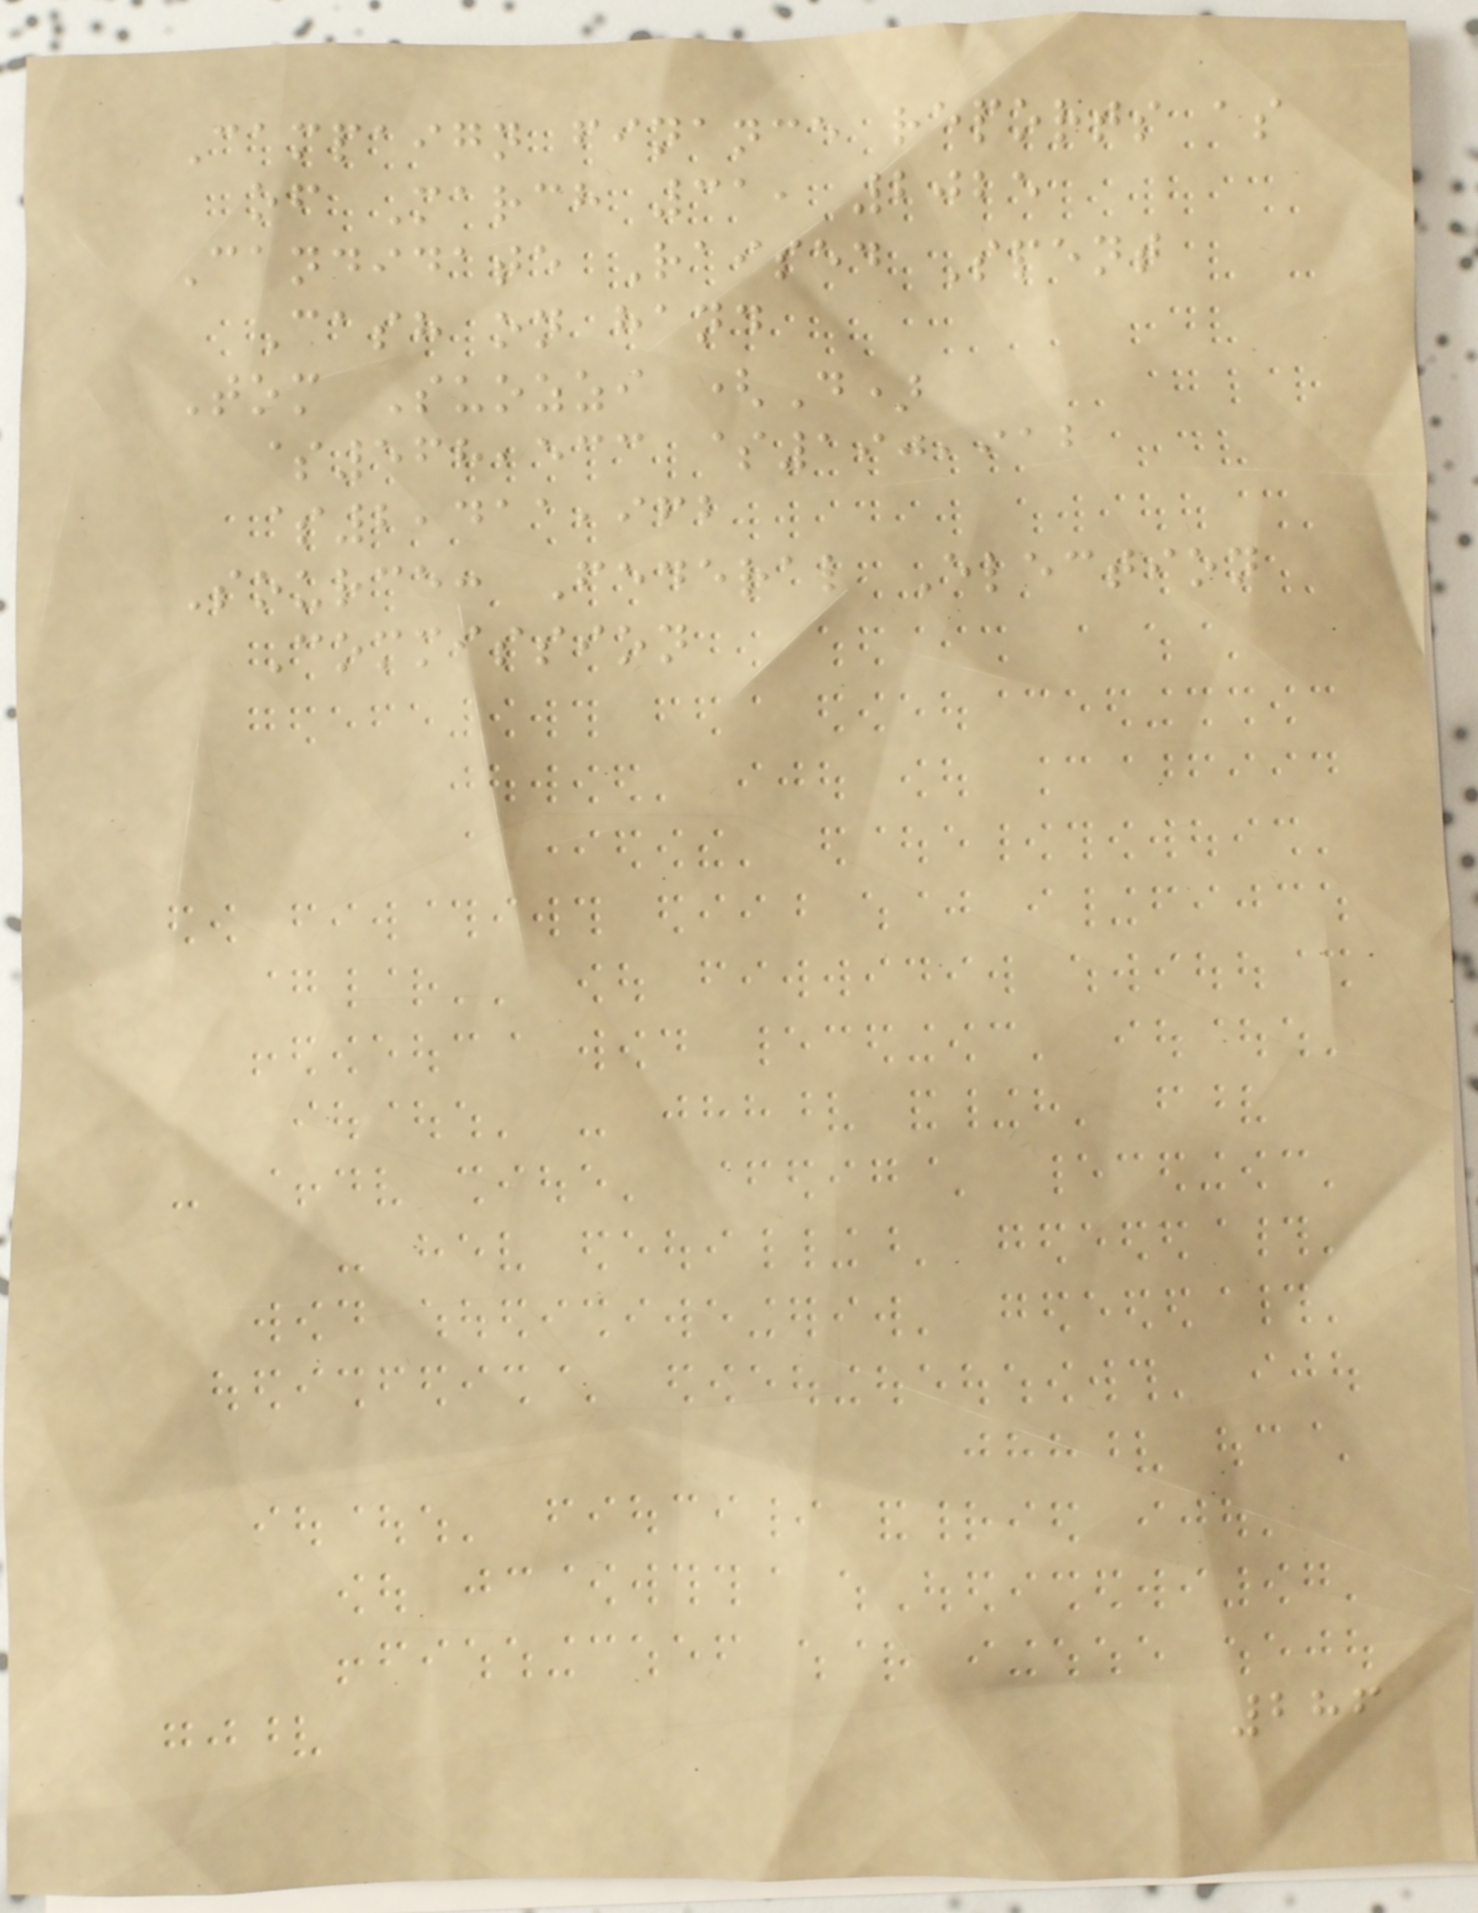Campaign finance reports as
of March 31, 2025
Candidate Raised Spent
Cash on hand
Tom Suozzi (D)
$568,533 $190,912
$2,411,962
Source: Federal Election
Commission
286
